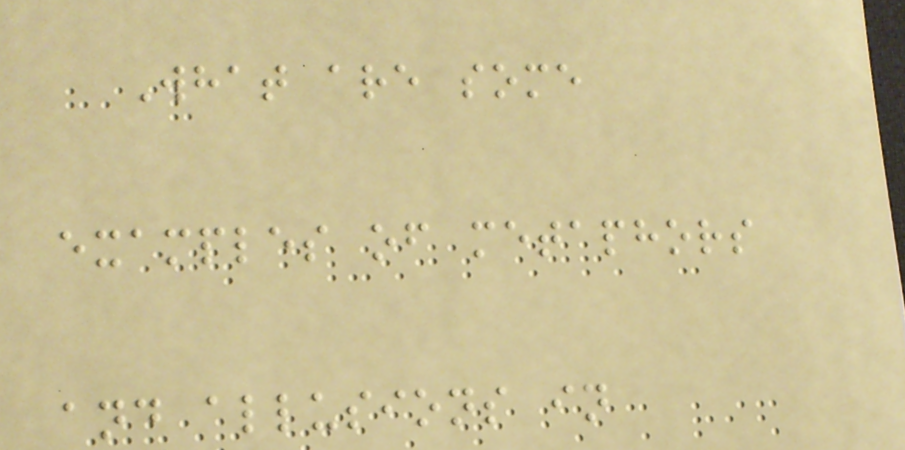What are some
examples of metaphors
and allusions in
